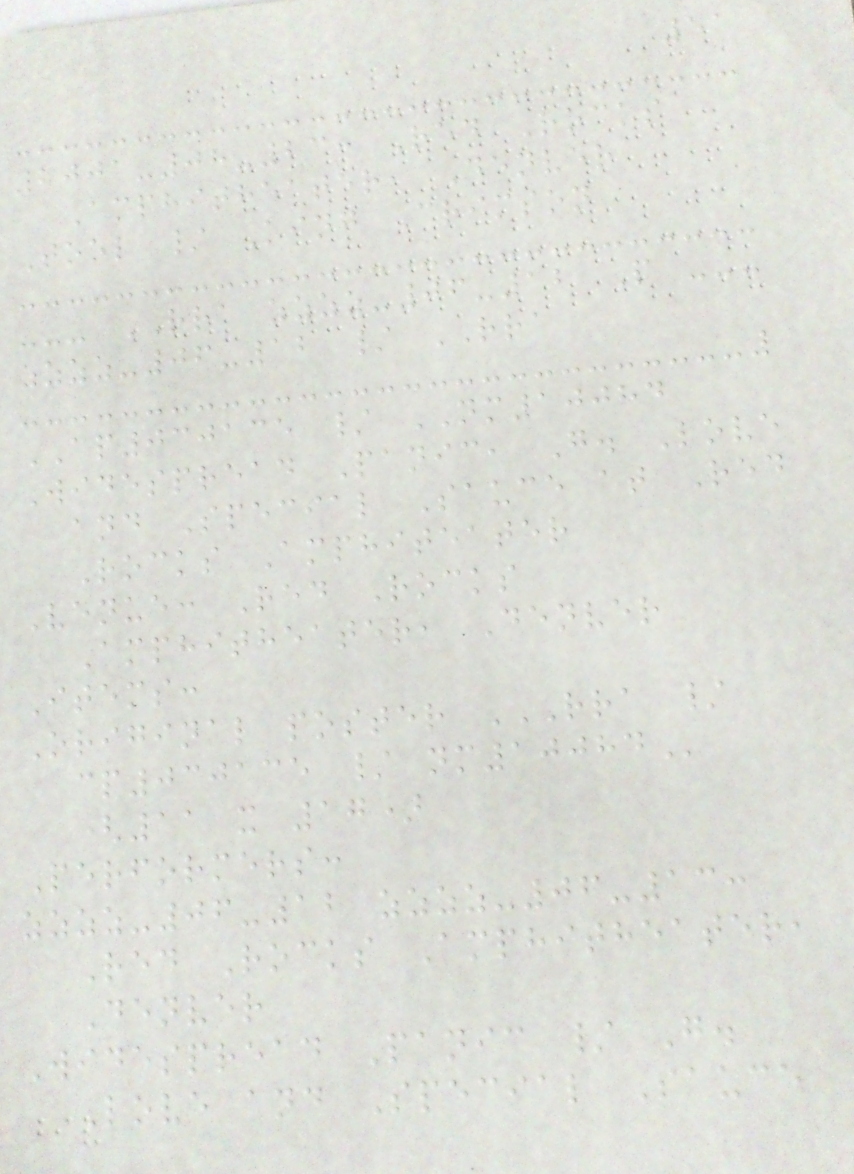51
2001-08-23: Red Rocks
Amphitheater, Denver
Tool / King Crimson
--- RRA zzzz-06-12 P ---
zzzz-06-12 / RRA
CP030135 / NM10084
Widespread Panic, G. Love
and Special Sauce at Red
Rocks Amphiteater
Venue: Red Rocks
Amphitheater, Denver
Items:
Original poster RRA /
CP030135 / NM10084
(11 x 17)
Performers:
zzzz-06-12 zzzz-06-13:
Red Rocks Amphitheater,
Denver
Widespread Panic / G.
Love and Special Sauce
